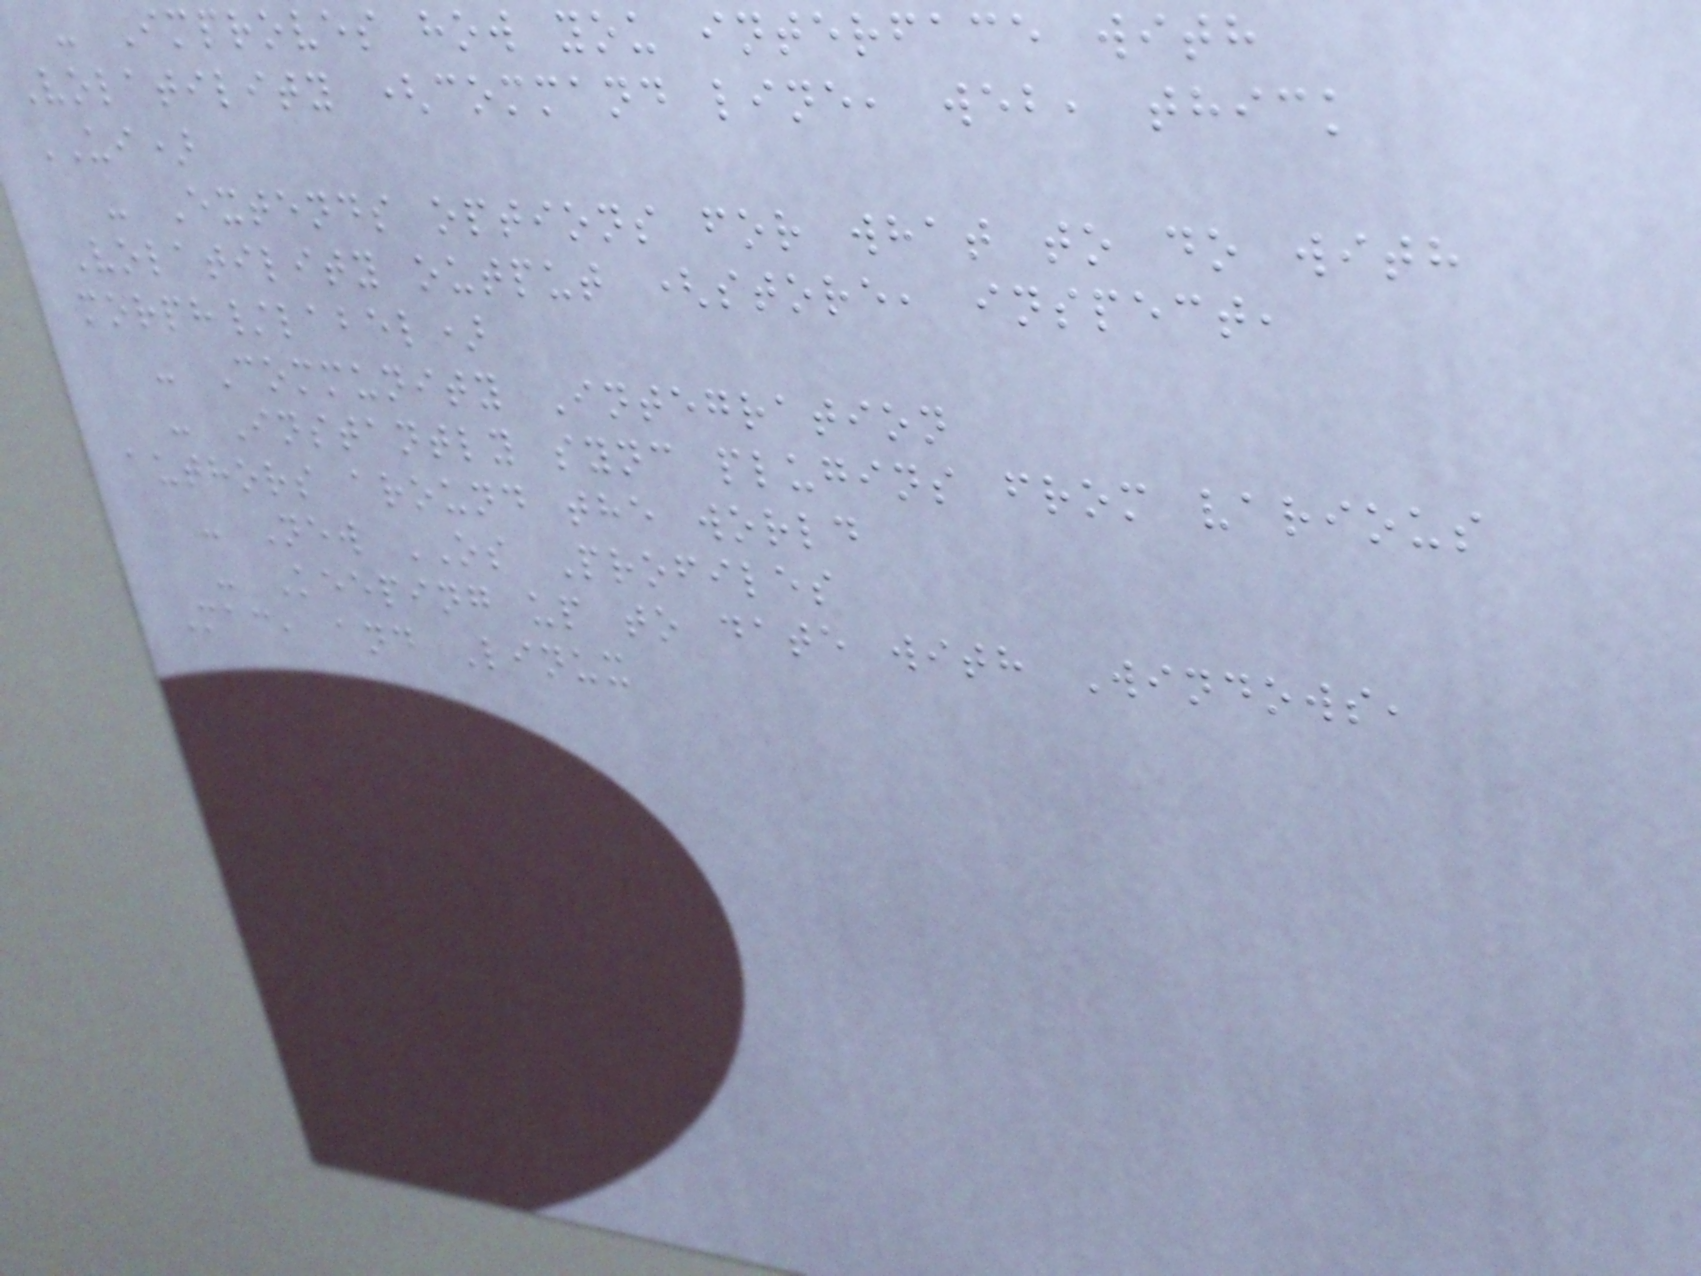- Improves how you interface with
Volatility (command line, web, thick
UI)
- Extends options for what to do with
Volatility output (store, inspect,
morph/label)
- Community Integration
- Instantly sync plugins from various
authors around the world
- New OS Profiles
- Keeping up to date with Windows,
Mac, and Linux
